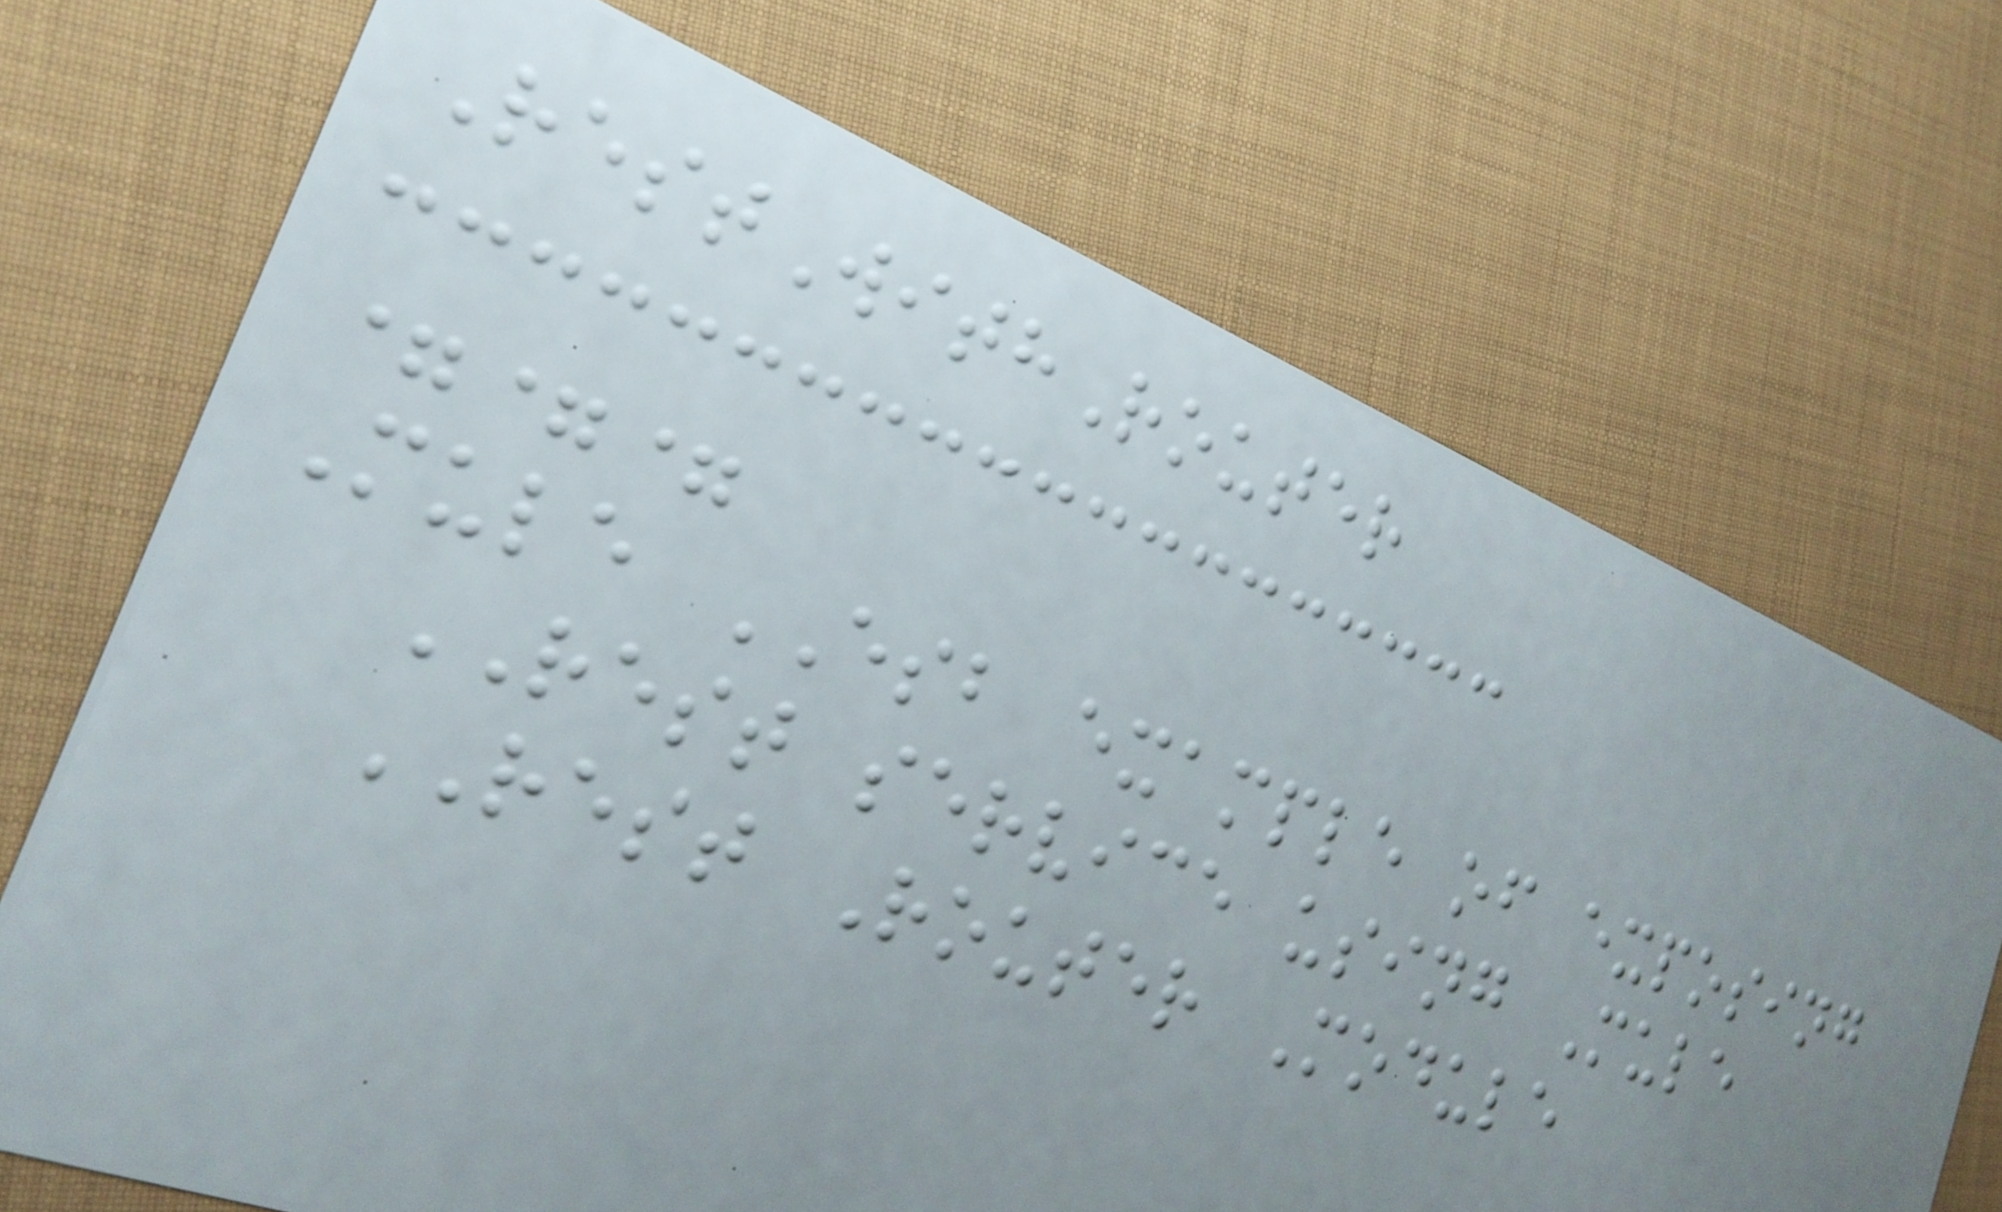RestWithRouter
===
Mule ESB example of exposing
REST service using Mule
REST Router Module
